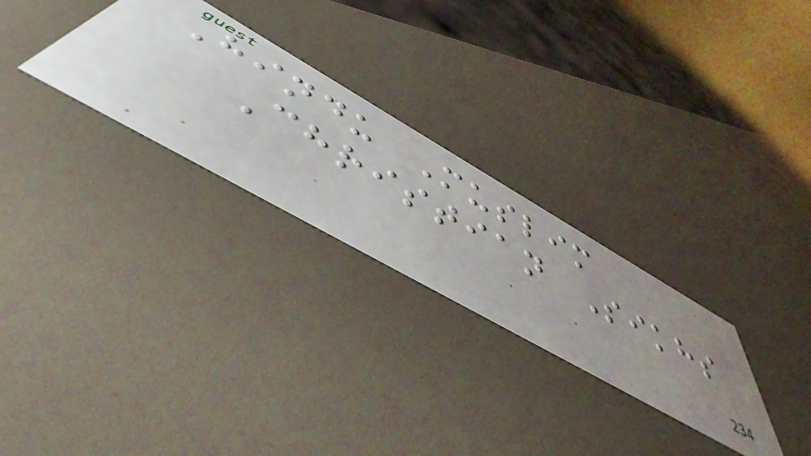Hindu Muslim
Christian Sikhs
